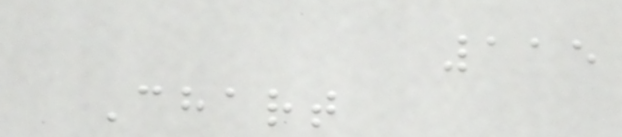115
Chart
